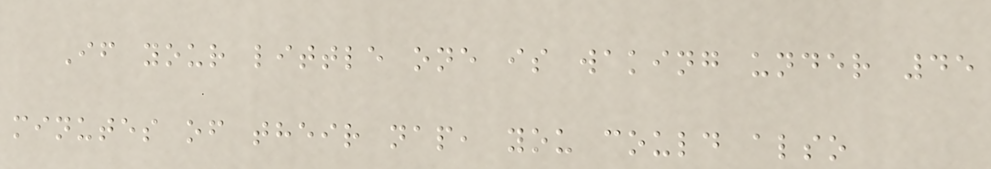If your little one is waking under 45
minutes of their nap, you could also
